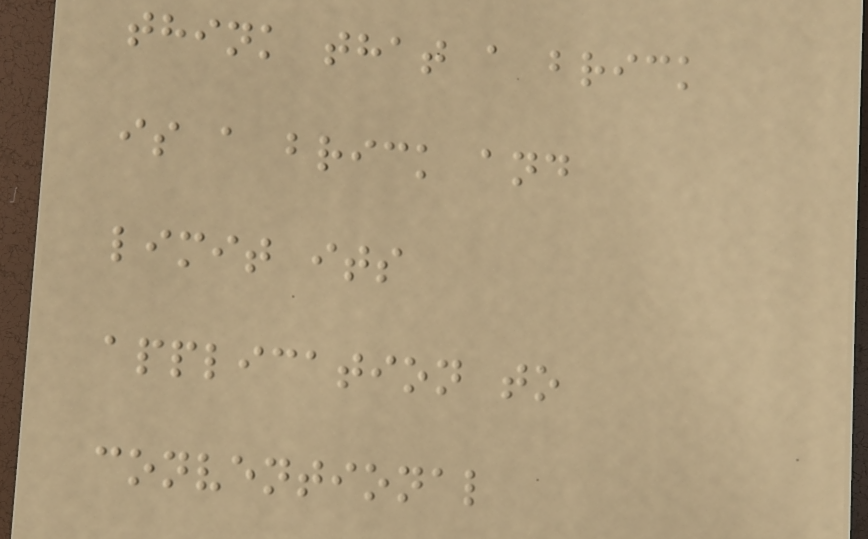think that a brick
is a brick and
limit its
application to
conventional
